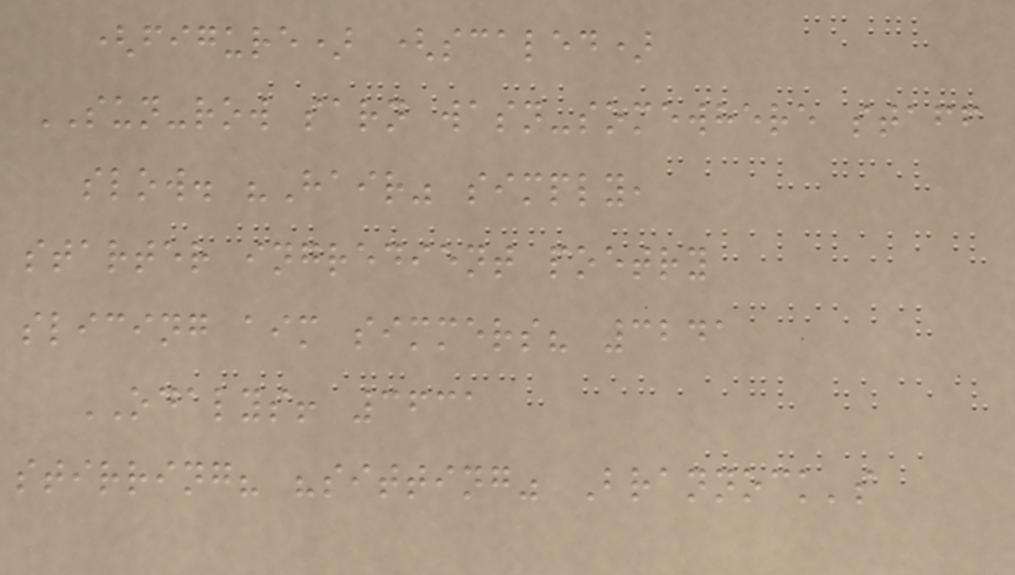(figure) (scaled)
SUN-row sarn wasn-somewhere staff
slow. "Hair" simply,
starter ingredient poetry
slicing aim simmers? 3241
ODALYS! 3631
stirring? "sitting" Brannock's
